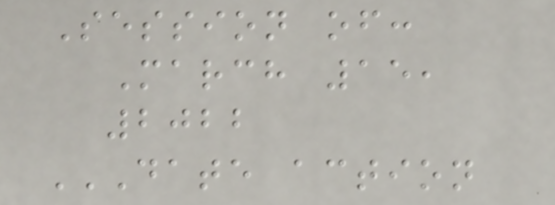Session of:
March 15,
2022
DATE ACTION
